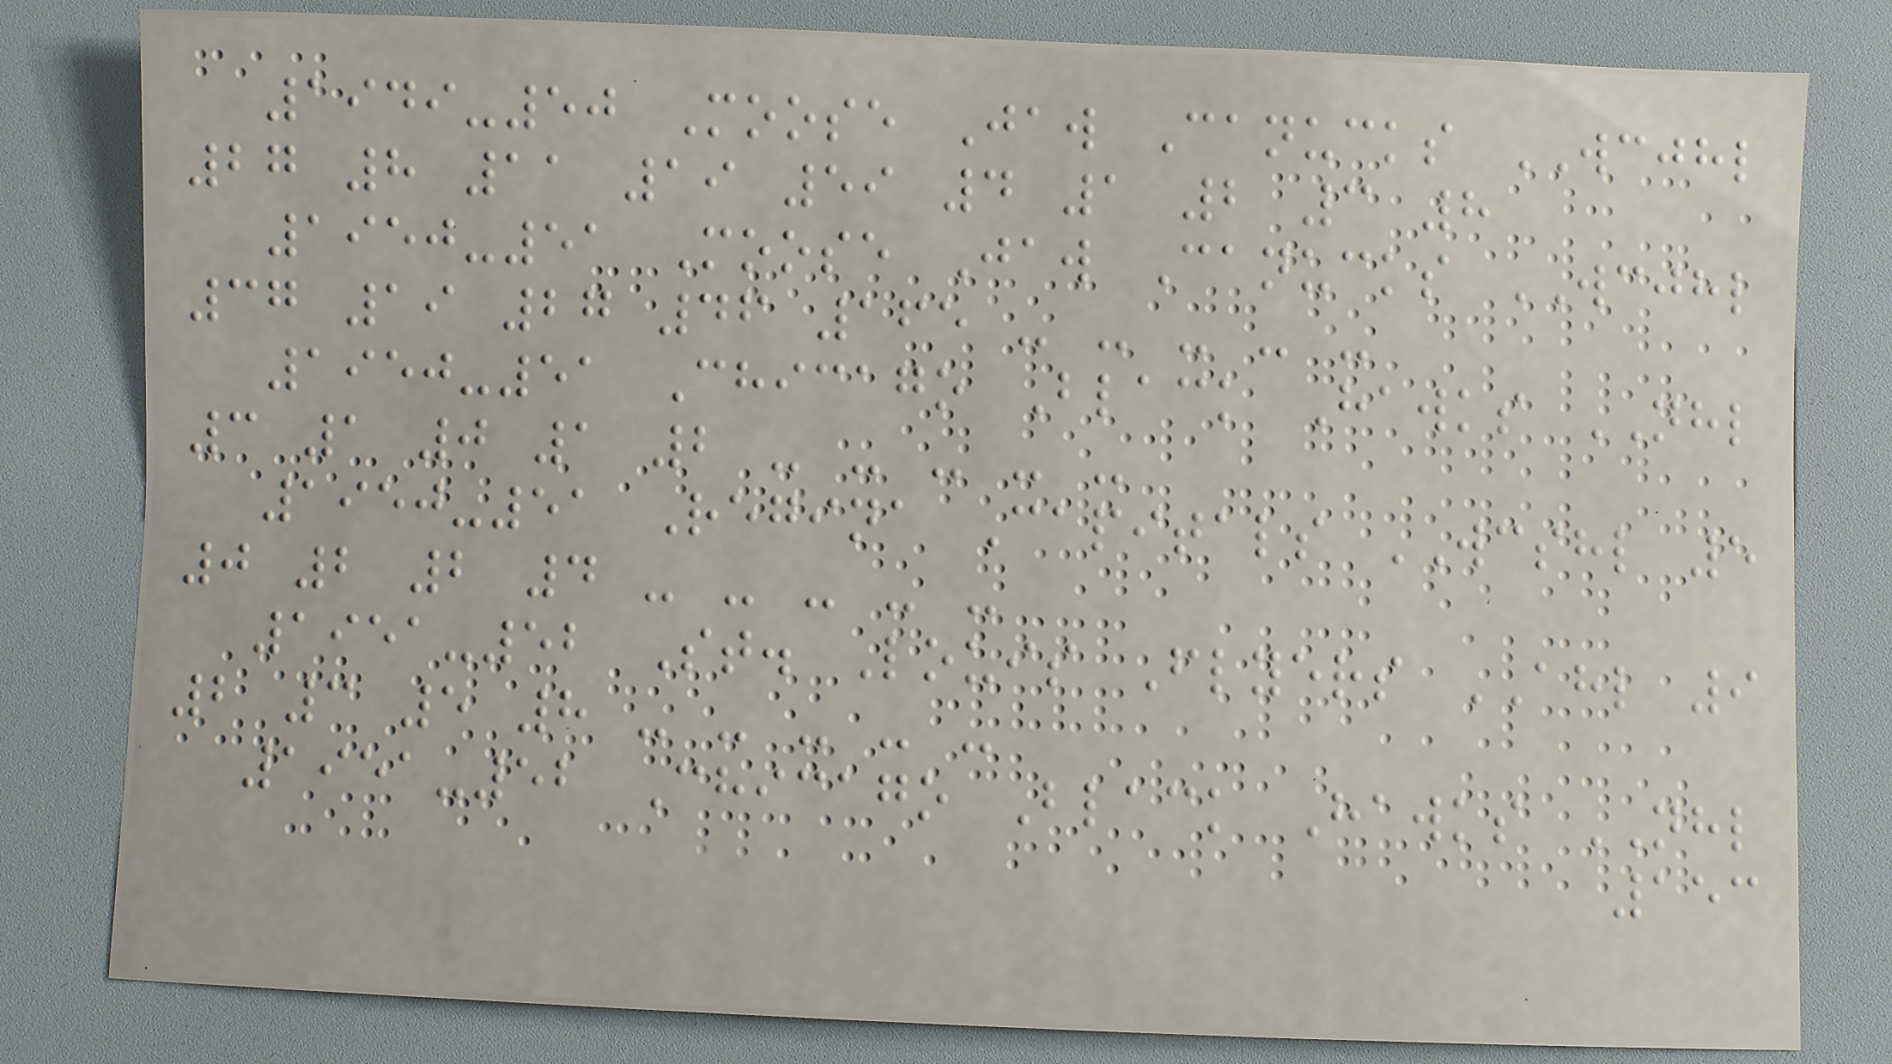1949-50 Moose Jaw Canucks WCJHL
27 8 11 19 59 4 1 2 3 8
1950-51 Moose Jaw Canucks WCJHL
37 19 27 46 165 - - - - -
1950-51 Chicago Black Hawks NHL
3 1 0 1 2 - - - - -
1950-51 Regina Capitals WCSHL 5
0 2 2 4 - - - - -
1951-52 St. Louis Flyers AHL 9
2 3 5 8 - - - - -
1951-52 Chicago Black Hawks NHL
153
